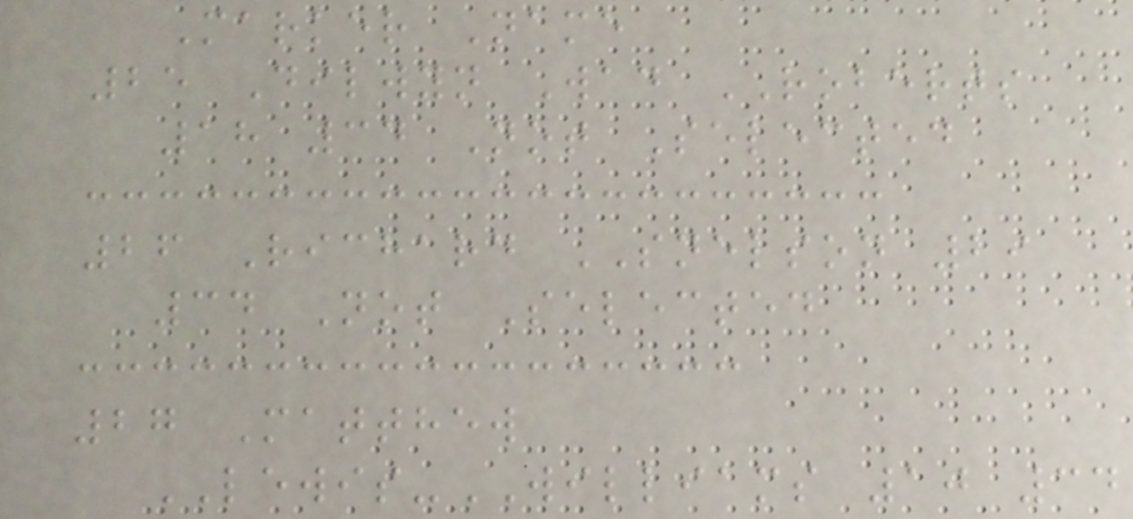Marker Name
25 Dilwyn Wad ROBERTS
18 34 Not Selected
26 Richard SNELSON 29
34 Not Selected
27 Matthew
LEWIS-WILLIAMS 10 34
